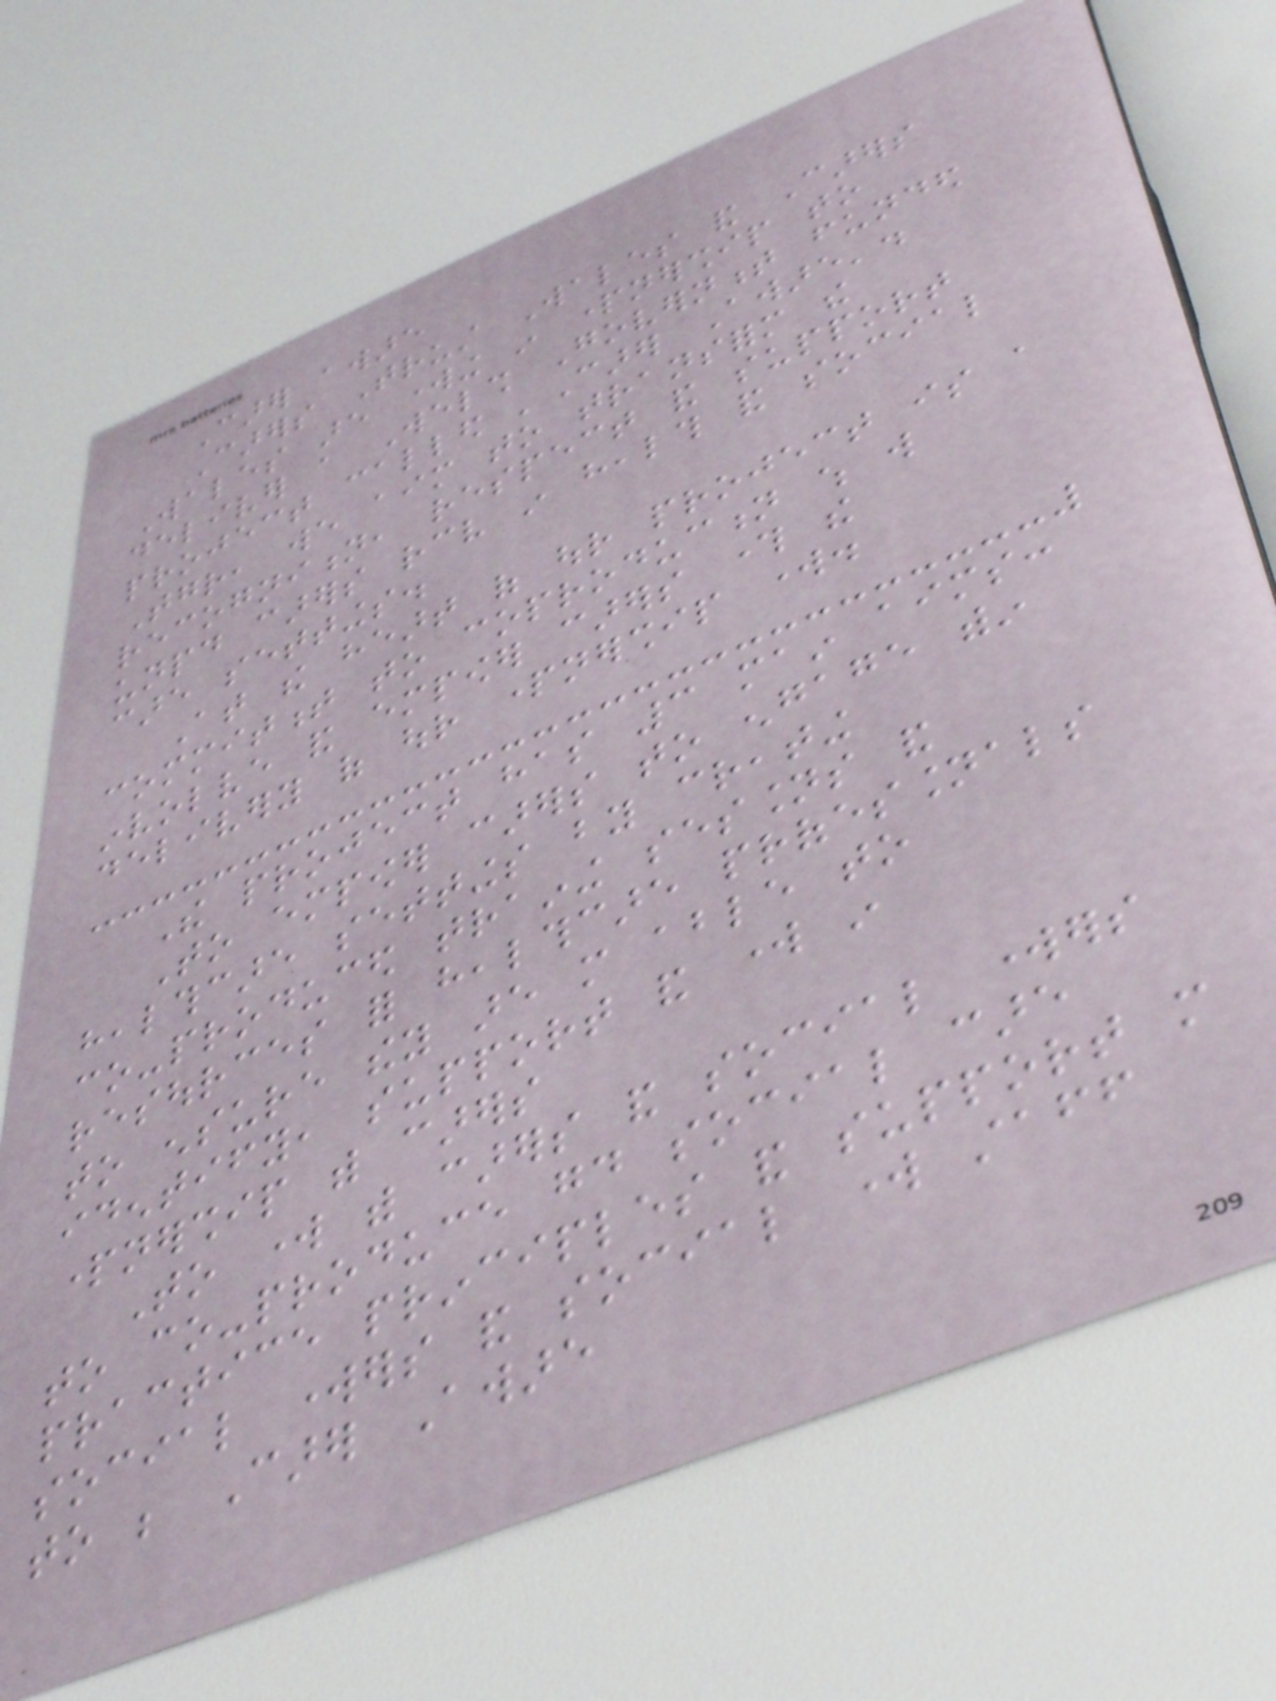Carer aware
Carers Trust Wales and Carers
Wales are working in partnership to
deliver a Welsh Government funded
project called 'Carer Aware'.
Together, we aim to transform the
recognition, respect and support
unpaid carers receive in health and social
care settings.
At the heart of our project is a
commitment to coproduction which will
involve and empower carers through the
delivery of our partnership work.
The project has 3 main aims:
To empower carers to engage within
healthcare settings by creating
co-produced training sessions and
resources for healthcare professionals
to ensure they are more able to
identify, support and work in
partnership with carers
To work with carers and social workers
to co-produce good social care
practice principles and support more
social workers and social work staff
to be Carer Aware
